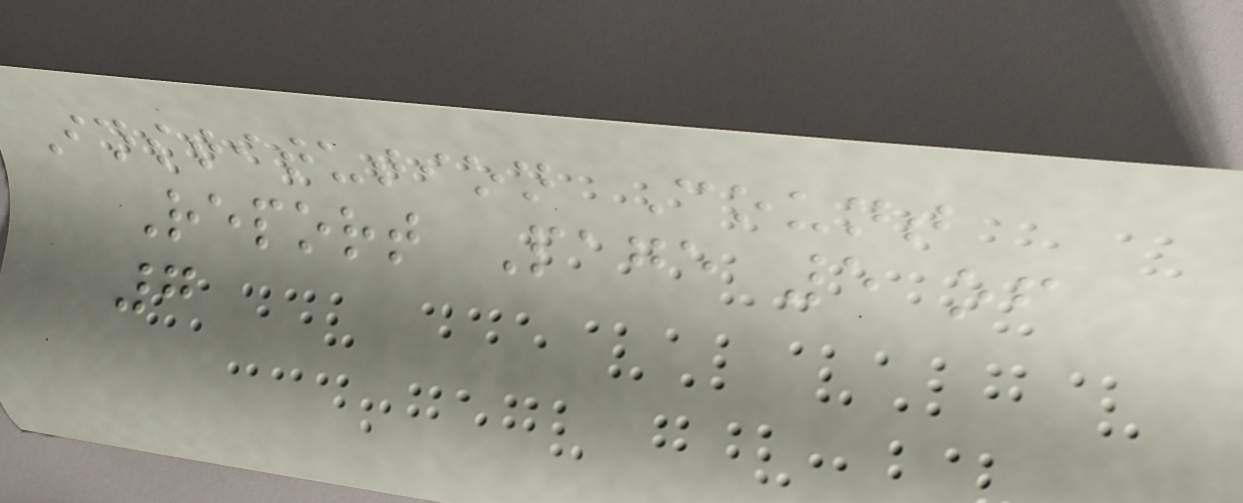Institution Count
Report Page 5 of
7
